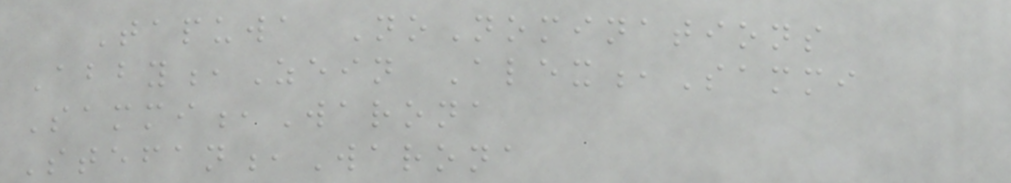Tapuwa NoNominations
Abby,Zein Alex,Sammi
Sammi,Warona
Stefan,Warona
